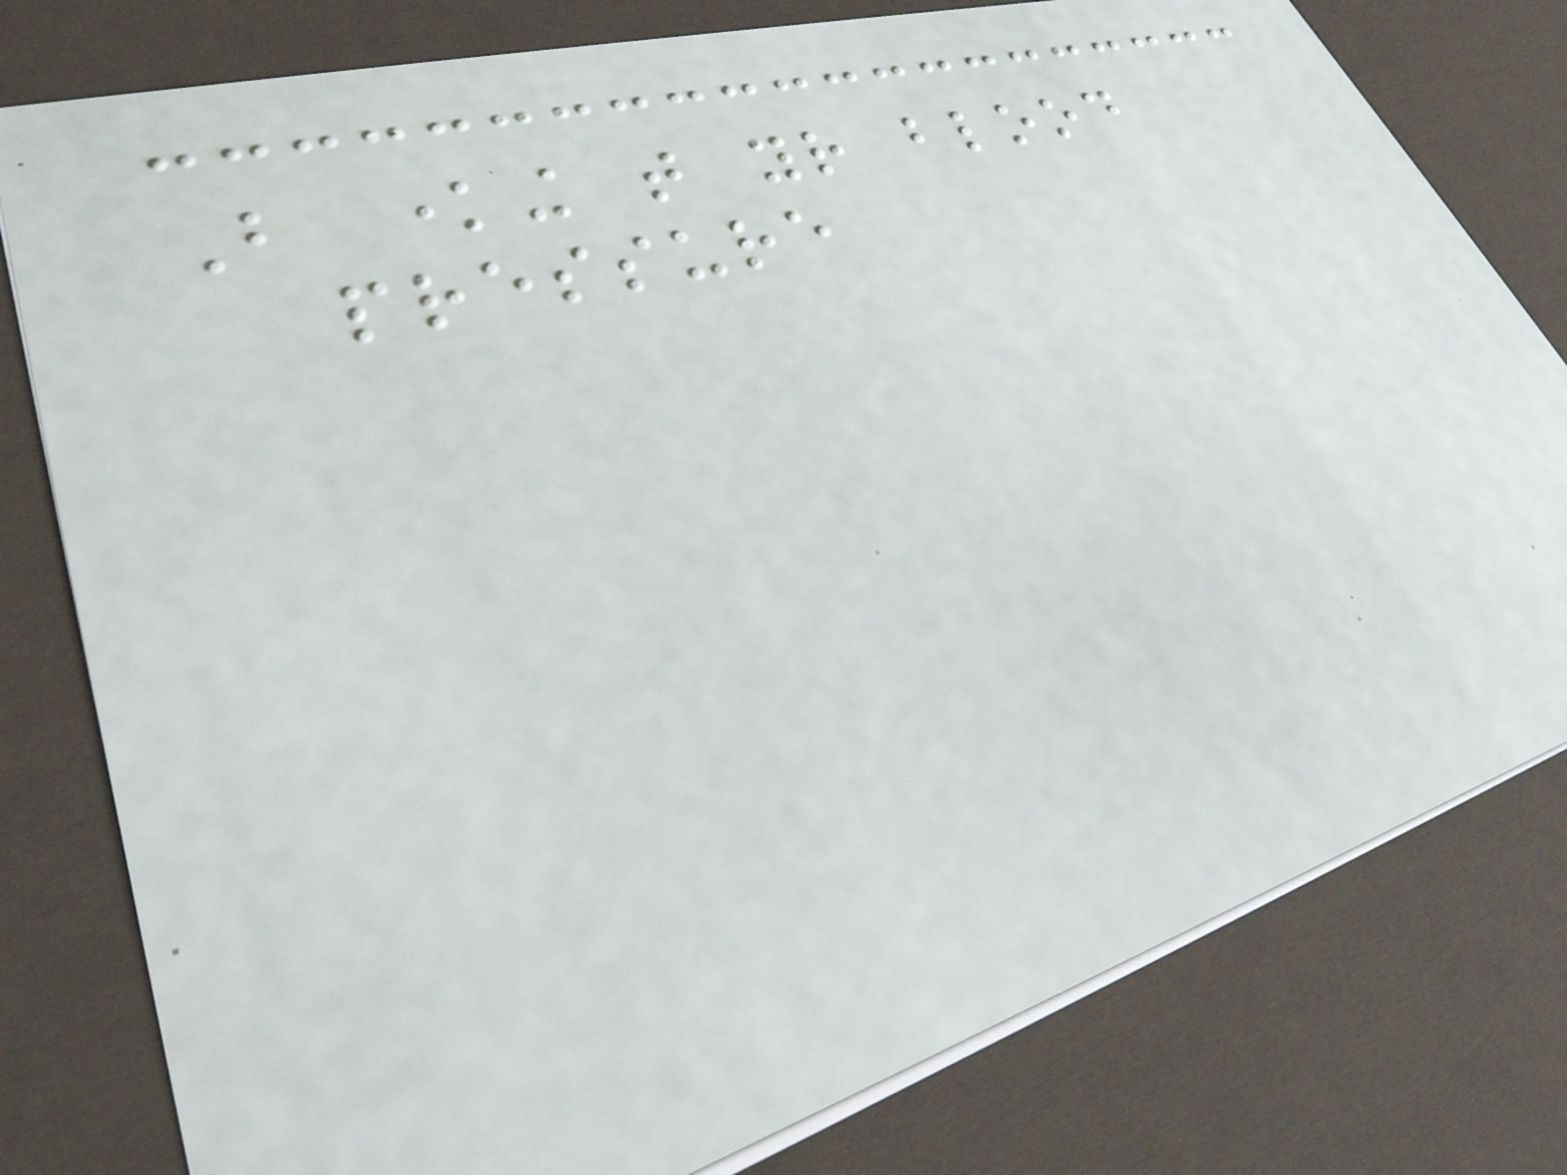But knowing that your blood
pressure
